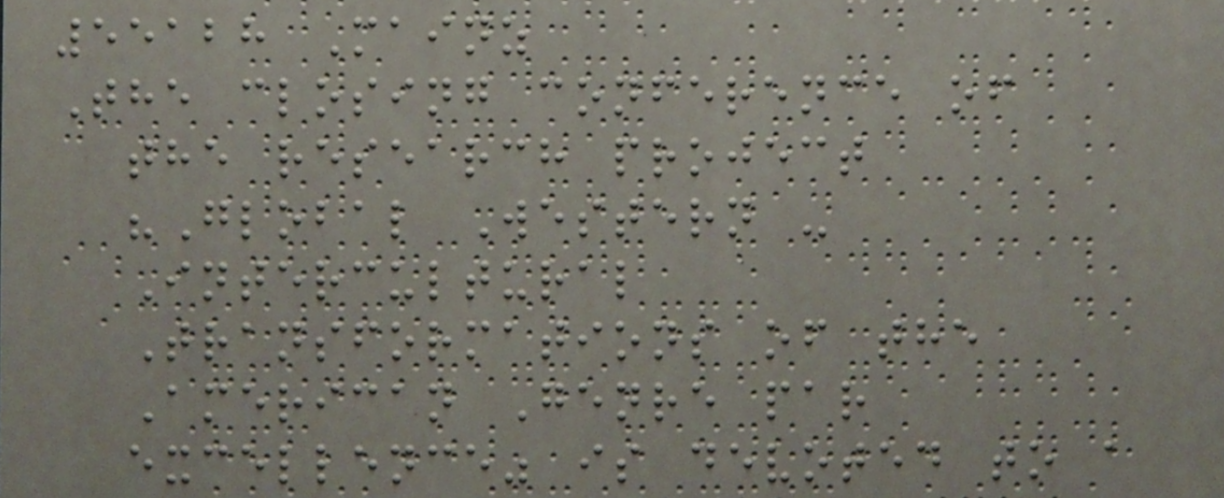55128 Mainz
The closing conference of
the research project
"Global Western -
Intercultural
Transformations of the
American Genre par
excellence" is devoted to a
